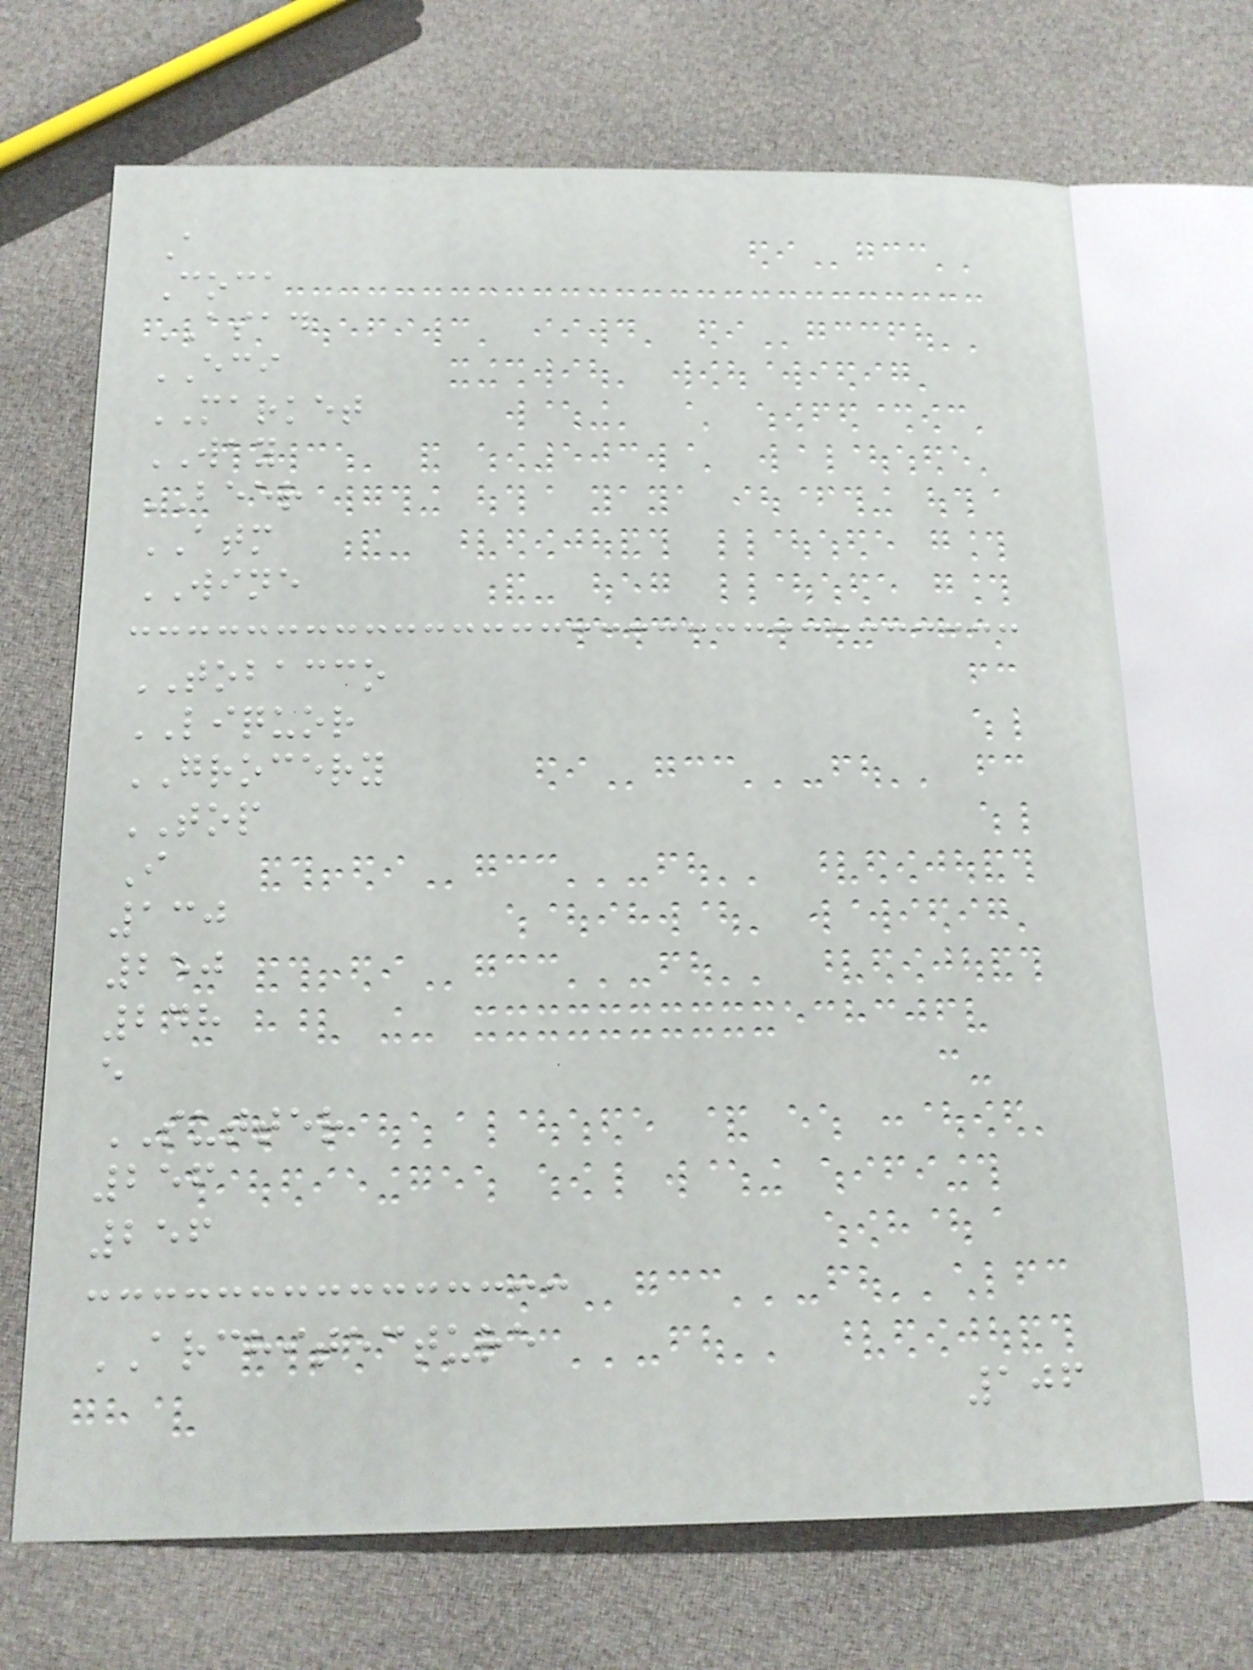A
Coca
ASAD
ECI
MARKET
WAY
BEER
ATM
WINE
TOBACCO
LIQUOR
GROCERY
TOP
I
130
250
248
e
SUTTER
256
256
ARCHITECTURE
106
